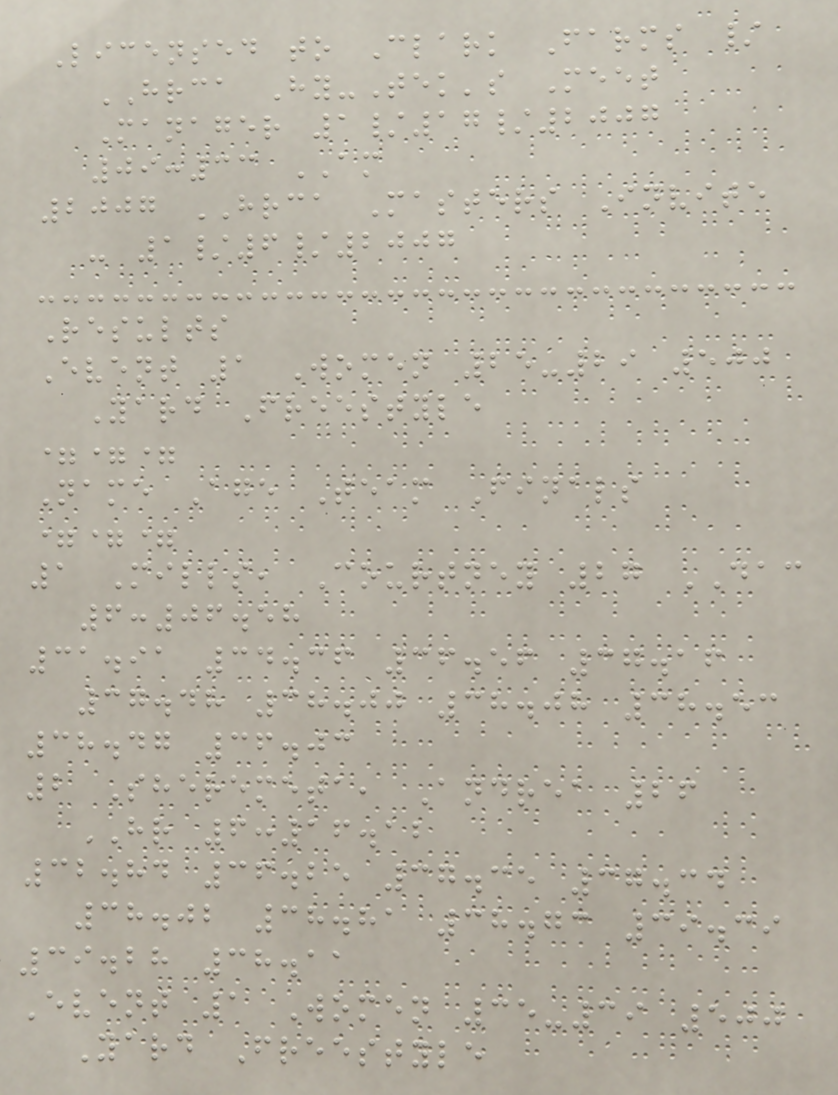Licensed to Clark Farms /
HRCA Hy-Tek's Meet
Manager 1/17/2007
09:33 AM
2007 HRCA Masters Invite
- 1/6/2007
Results
Event 1 Women 25-29 500
Yard Freestyle
===
Name Age Team Finals
===
1 Mills, Courtney 27 DAC
6:06.58
31.91 34.36 36.56 37.16
37.48 38.00 38.08 38.53
38.47 36.03
2 Sheremeta, Andrea 26
HR 6:16.12
32.84 36.25 37.35 37.34
38.02 38.81 38.73 39.39
39.28 38.11
Event 1 Women 35-39 500
Yard Freestyle
